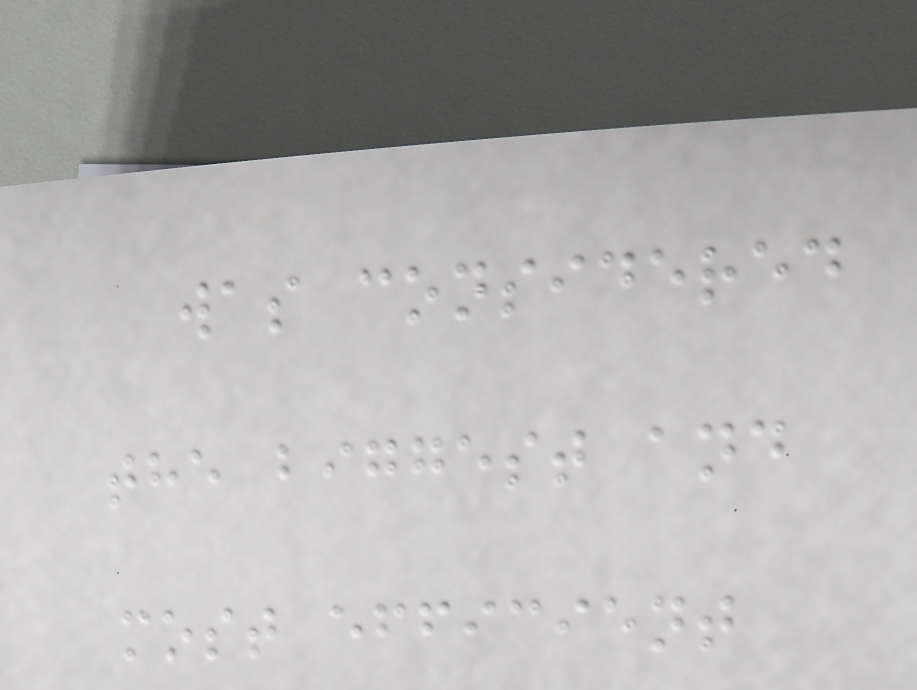was considered
the biggest and
most efficient
